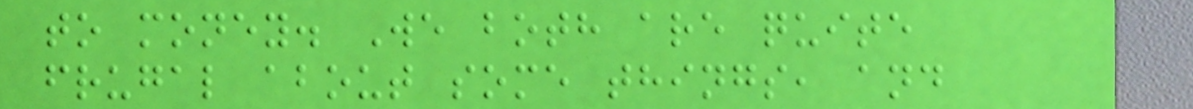to money. We both are quite
frugal about some things, and
